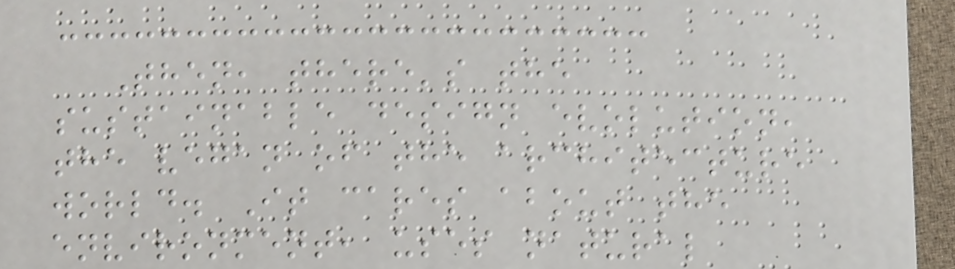Then, there's the
sustainable design evolution,
the vegan of the architecture
world. It cares about the
environment, uses natural
